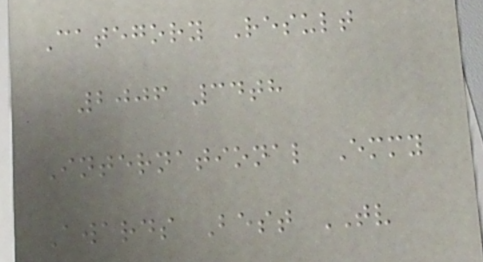Category Result
2006 34th
International Emmy
Awards Best TV
